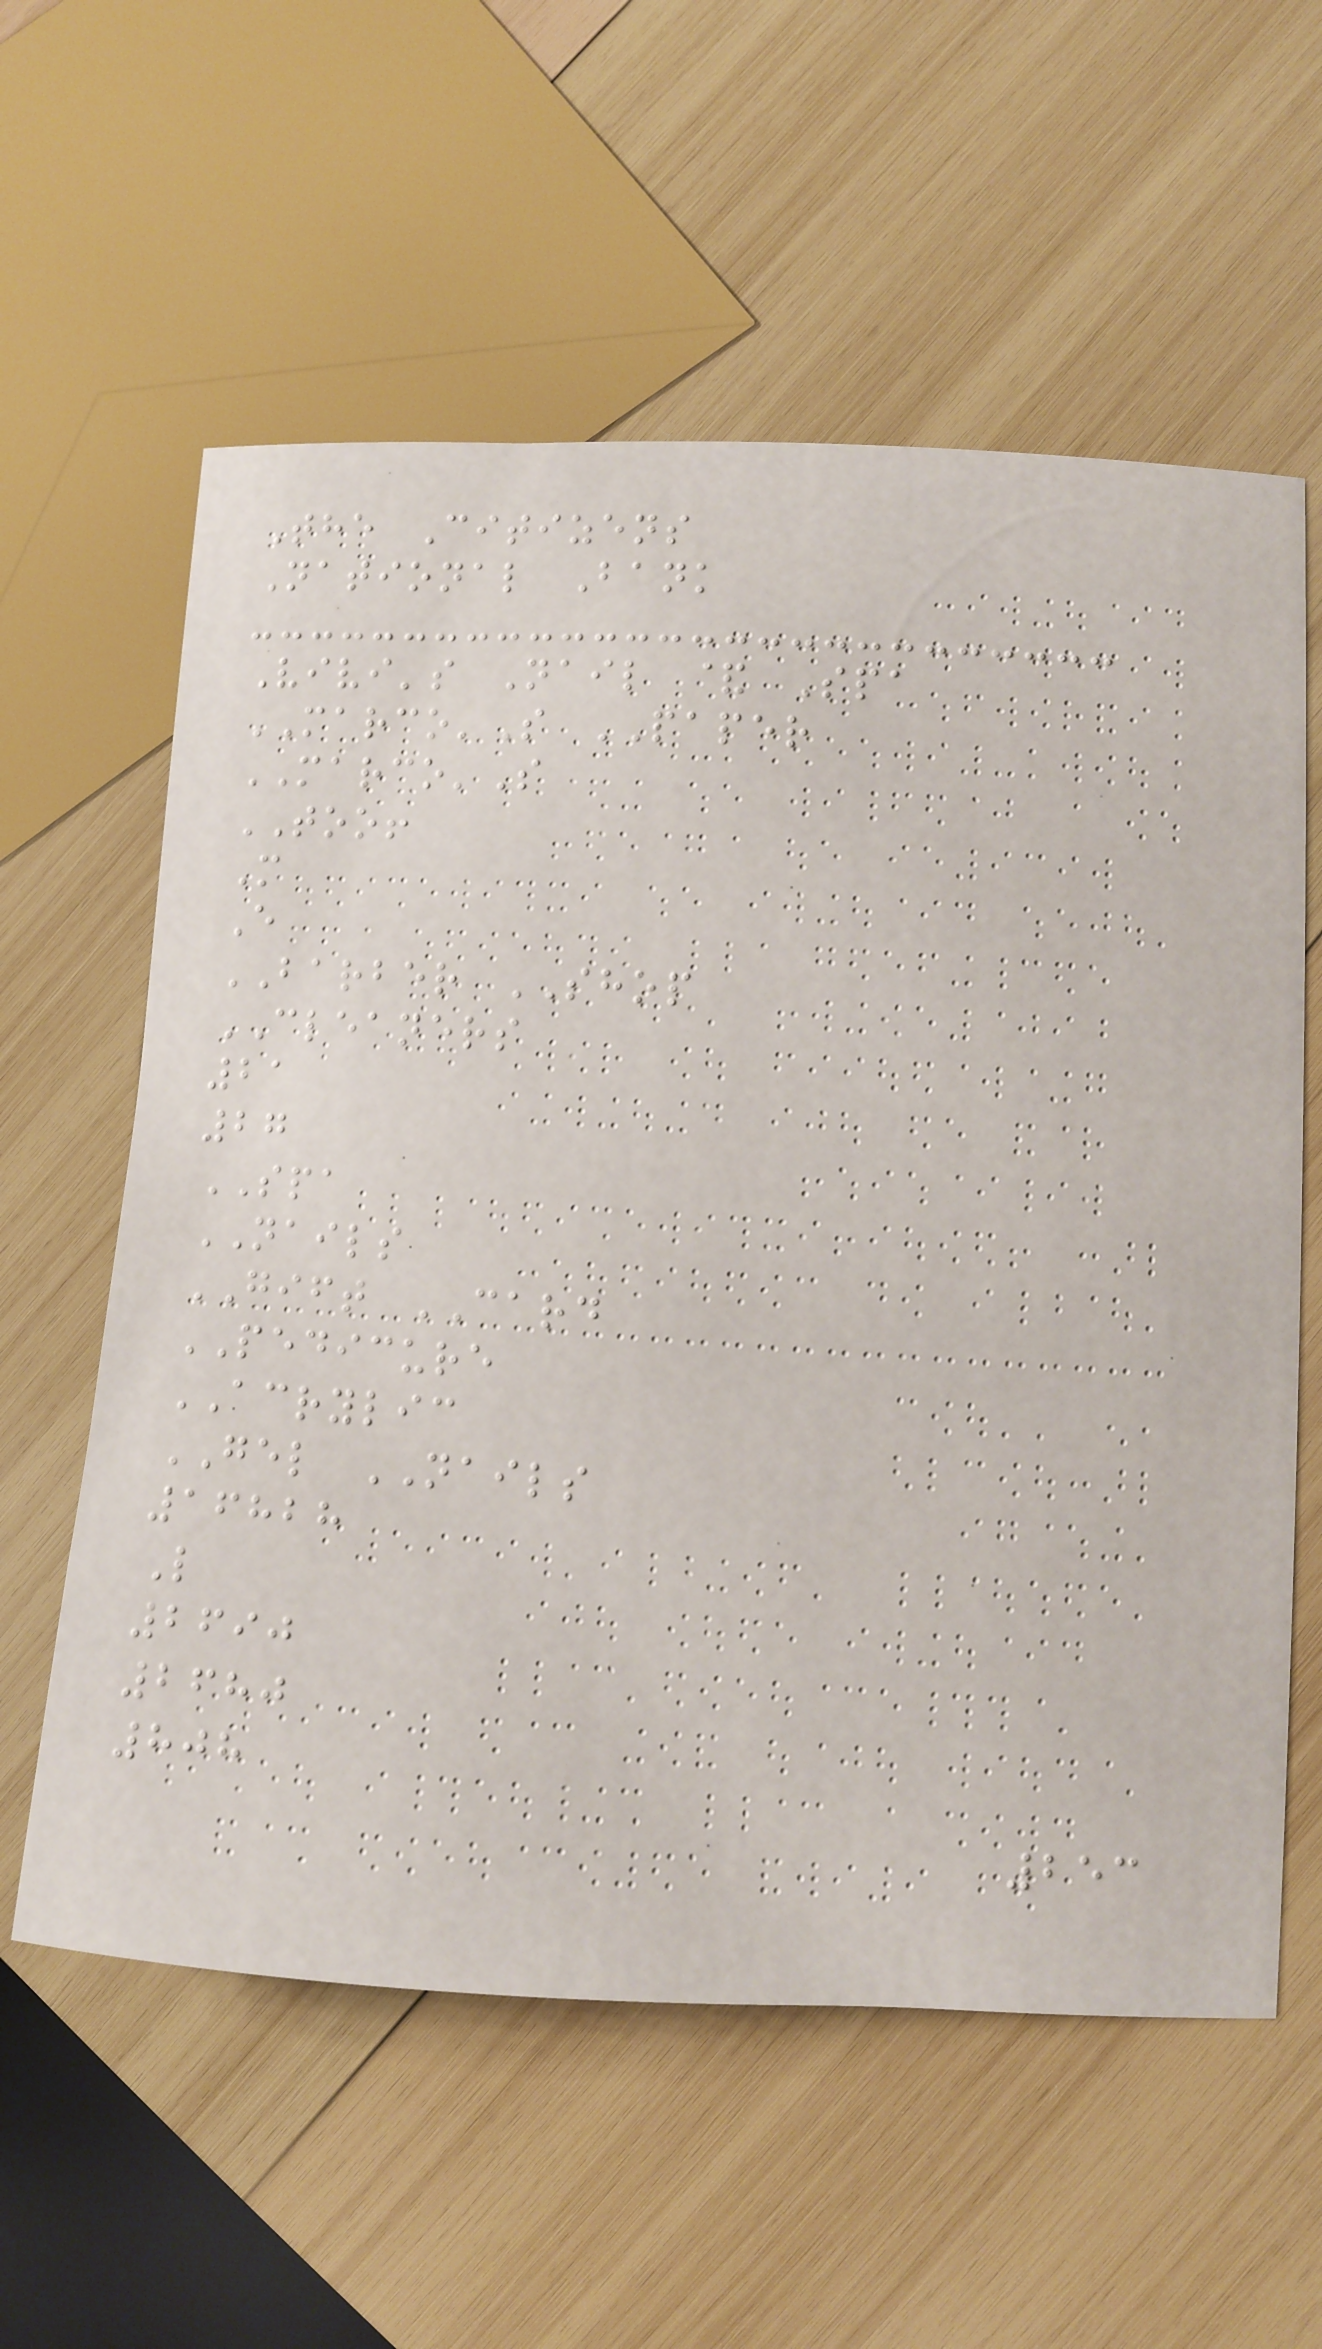The Citizens
National Bank
Vivi's Nail & Spa
MARCO'S PAPER
MARCO'S
TOO!
M
E
BARBER SHOP
CLEANERS
21
27
SPA
NAILS
GIFT CARD
PEDICURE
ACRYLIC
GEL NAILS
16828
L
2690
2680
808
253
